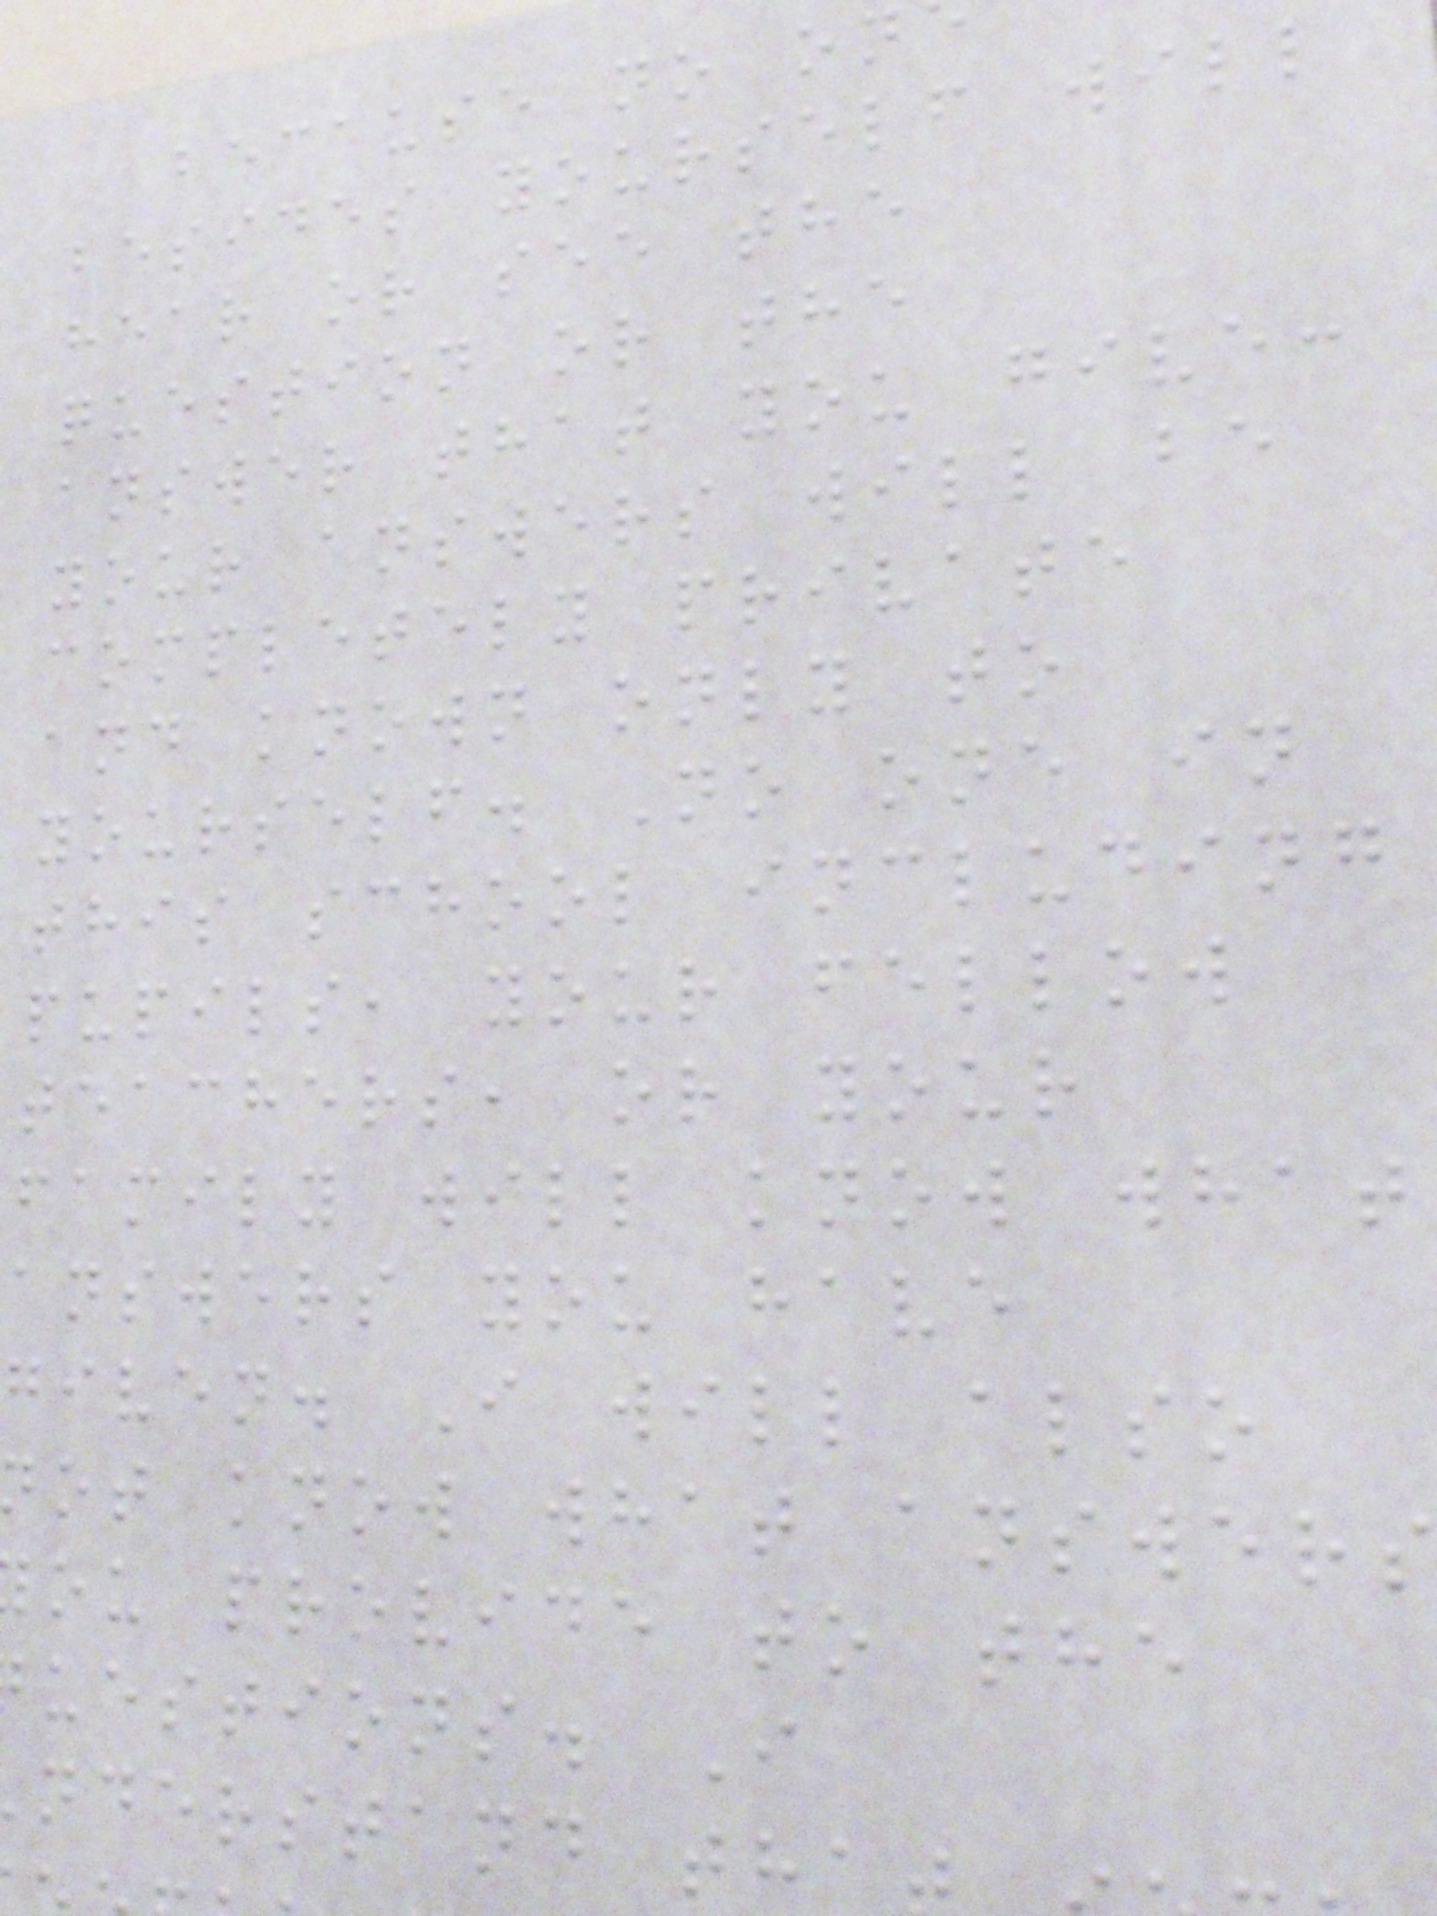because no on
besides yourself will
hear or see the
question or the
answer that you give:
your answers will be
completely private
and known only to
yourself. No one in
this school including
pupils, your fellow
teachers, or your
family will know what
answers you have
given. I will also
ot know what answers
ou provide to the
uestions. I
nderstand th
